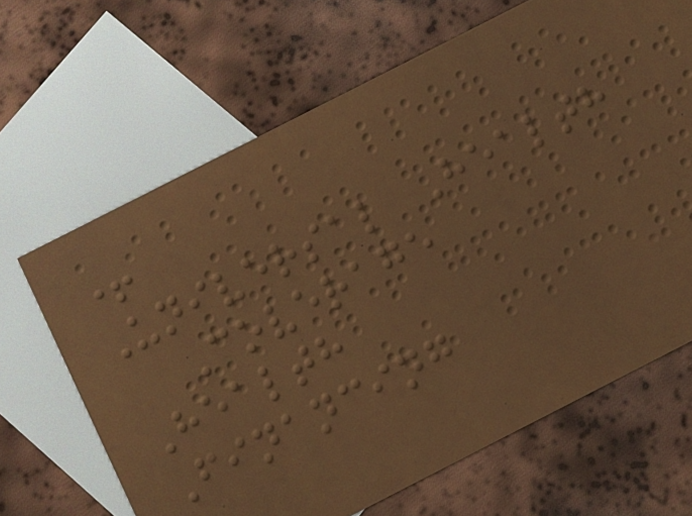+
Universal Health
Coverage
Health
Financing
